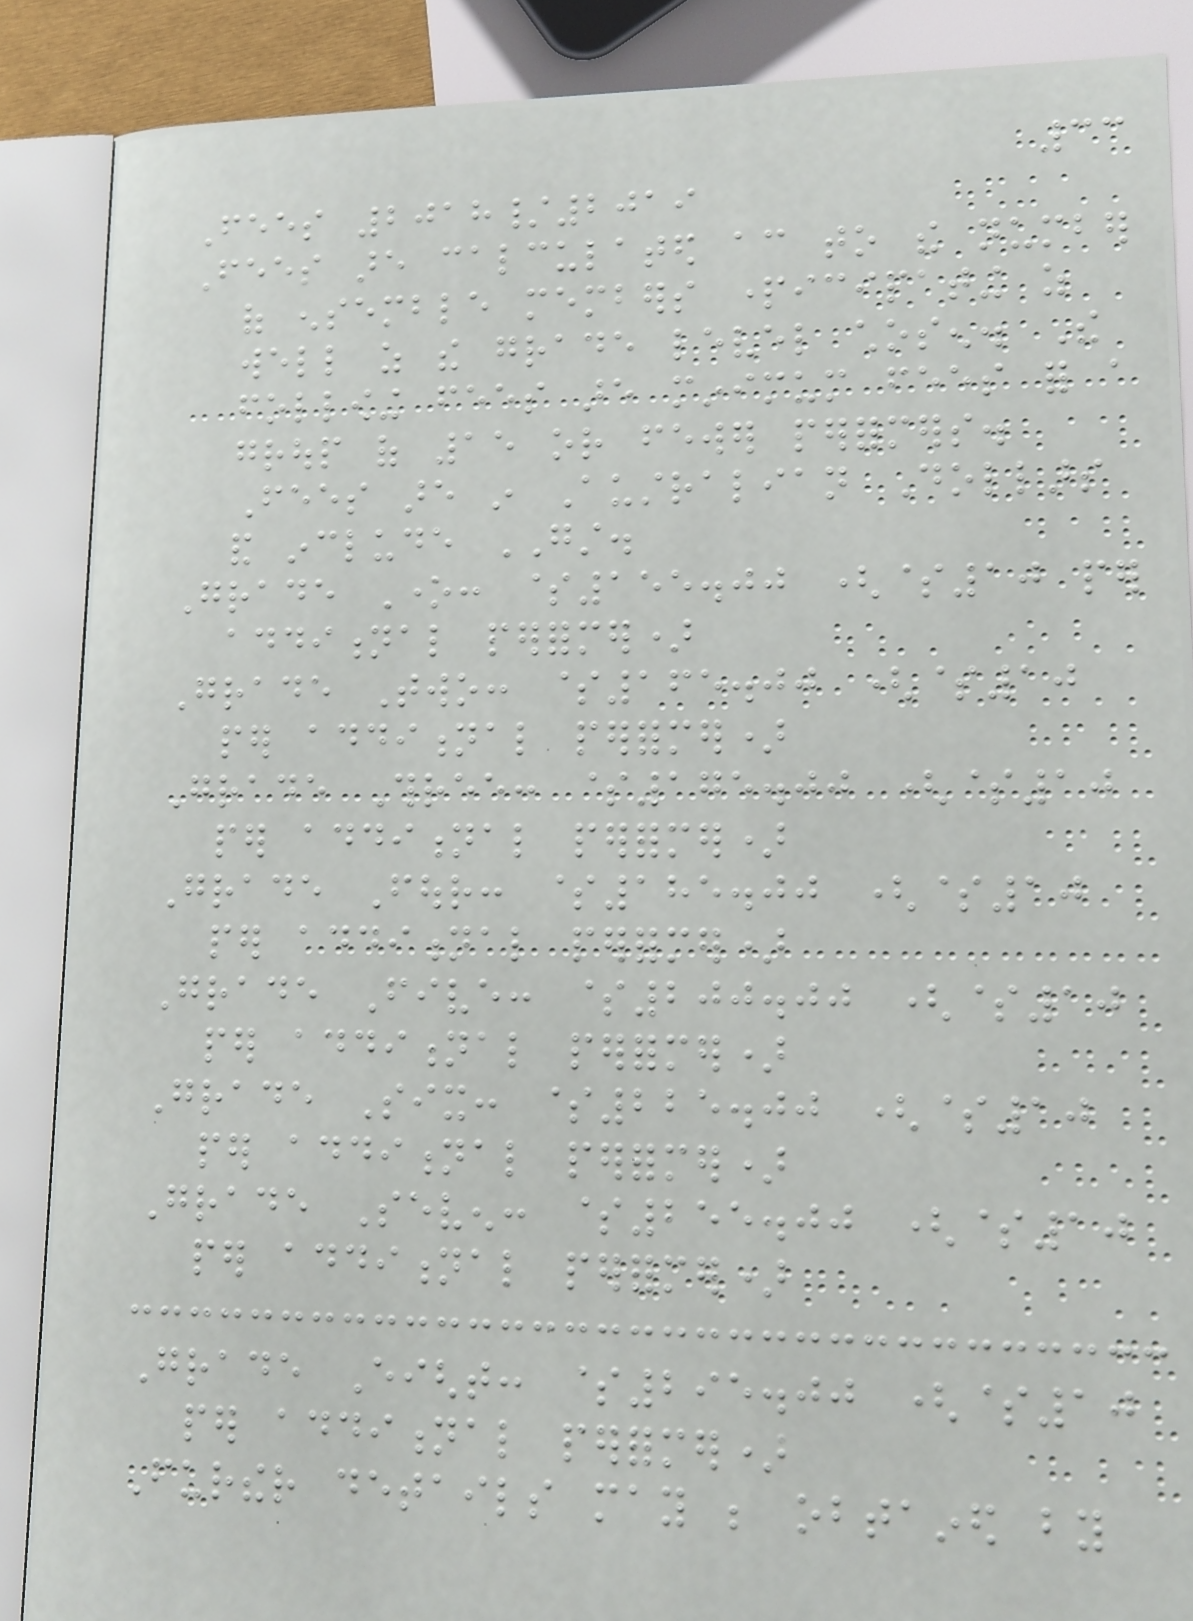33
Fees 2018/2019
Fees are calculated according to the number
of ensemble members participating as
well as the grade level chosen. The
following fees are minimum fees for a
group of 15 or fewer performers.
Fees are in Australian Dollars
and include GST.
Grade One: $155.00 ($10 per
additional performer)
Grade Two: $165.00 ($10
per additional performer)
Grade Three: $175.00 ($10
per additional performer)
Grade Four: $185.00 ($10
per additional performer)
Grade Five: $200.00 ($10
per additional performer)
Grade Six: $225.00 ($10
per additional performer)
Grade Seven: $255.00 ($10
per additional performer)
Grade Eight: $295.00 ($10
per additional performer)
Further details may be obtained by
